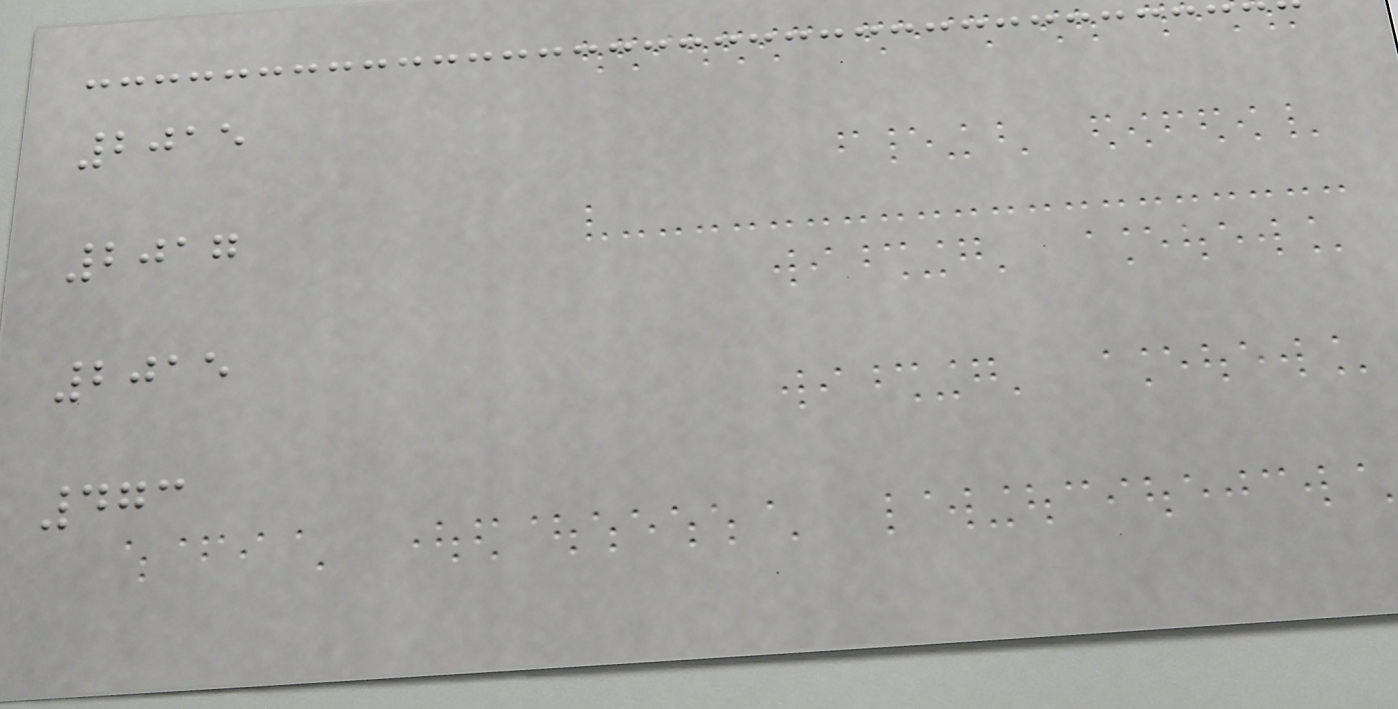2015
2017
2015
473
